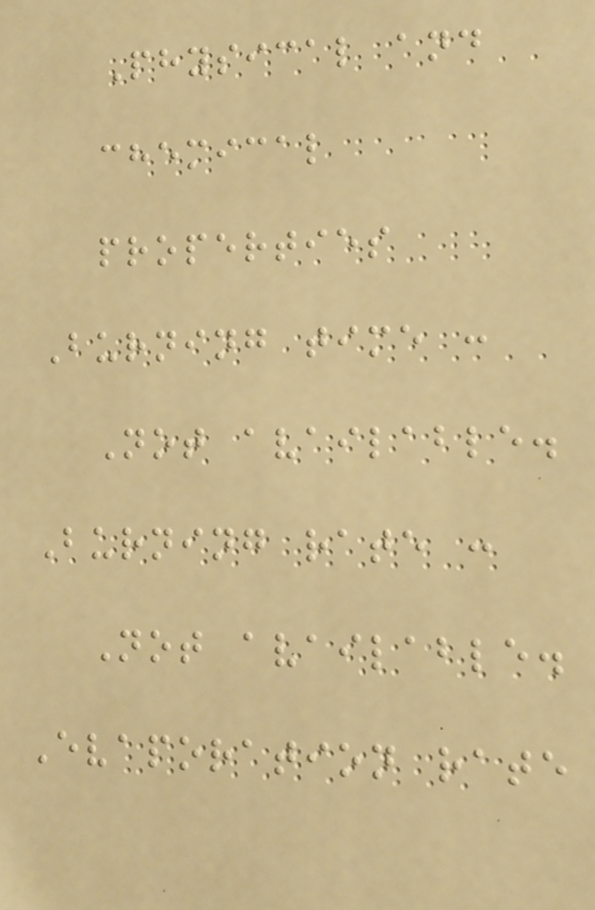Physical and
chemical
properties
Burning time :
Not available.
Burning rate :
Not available.
Evaporation rate
